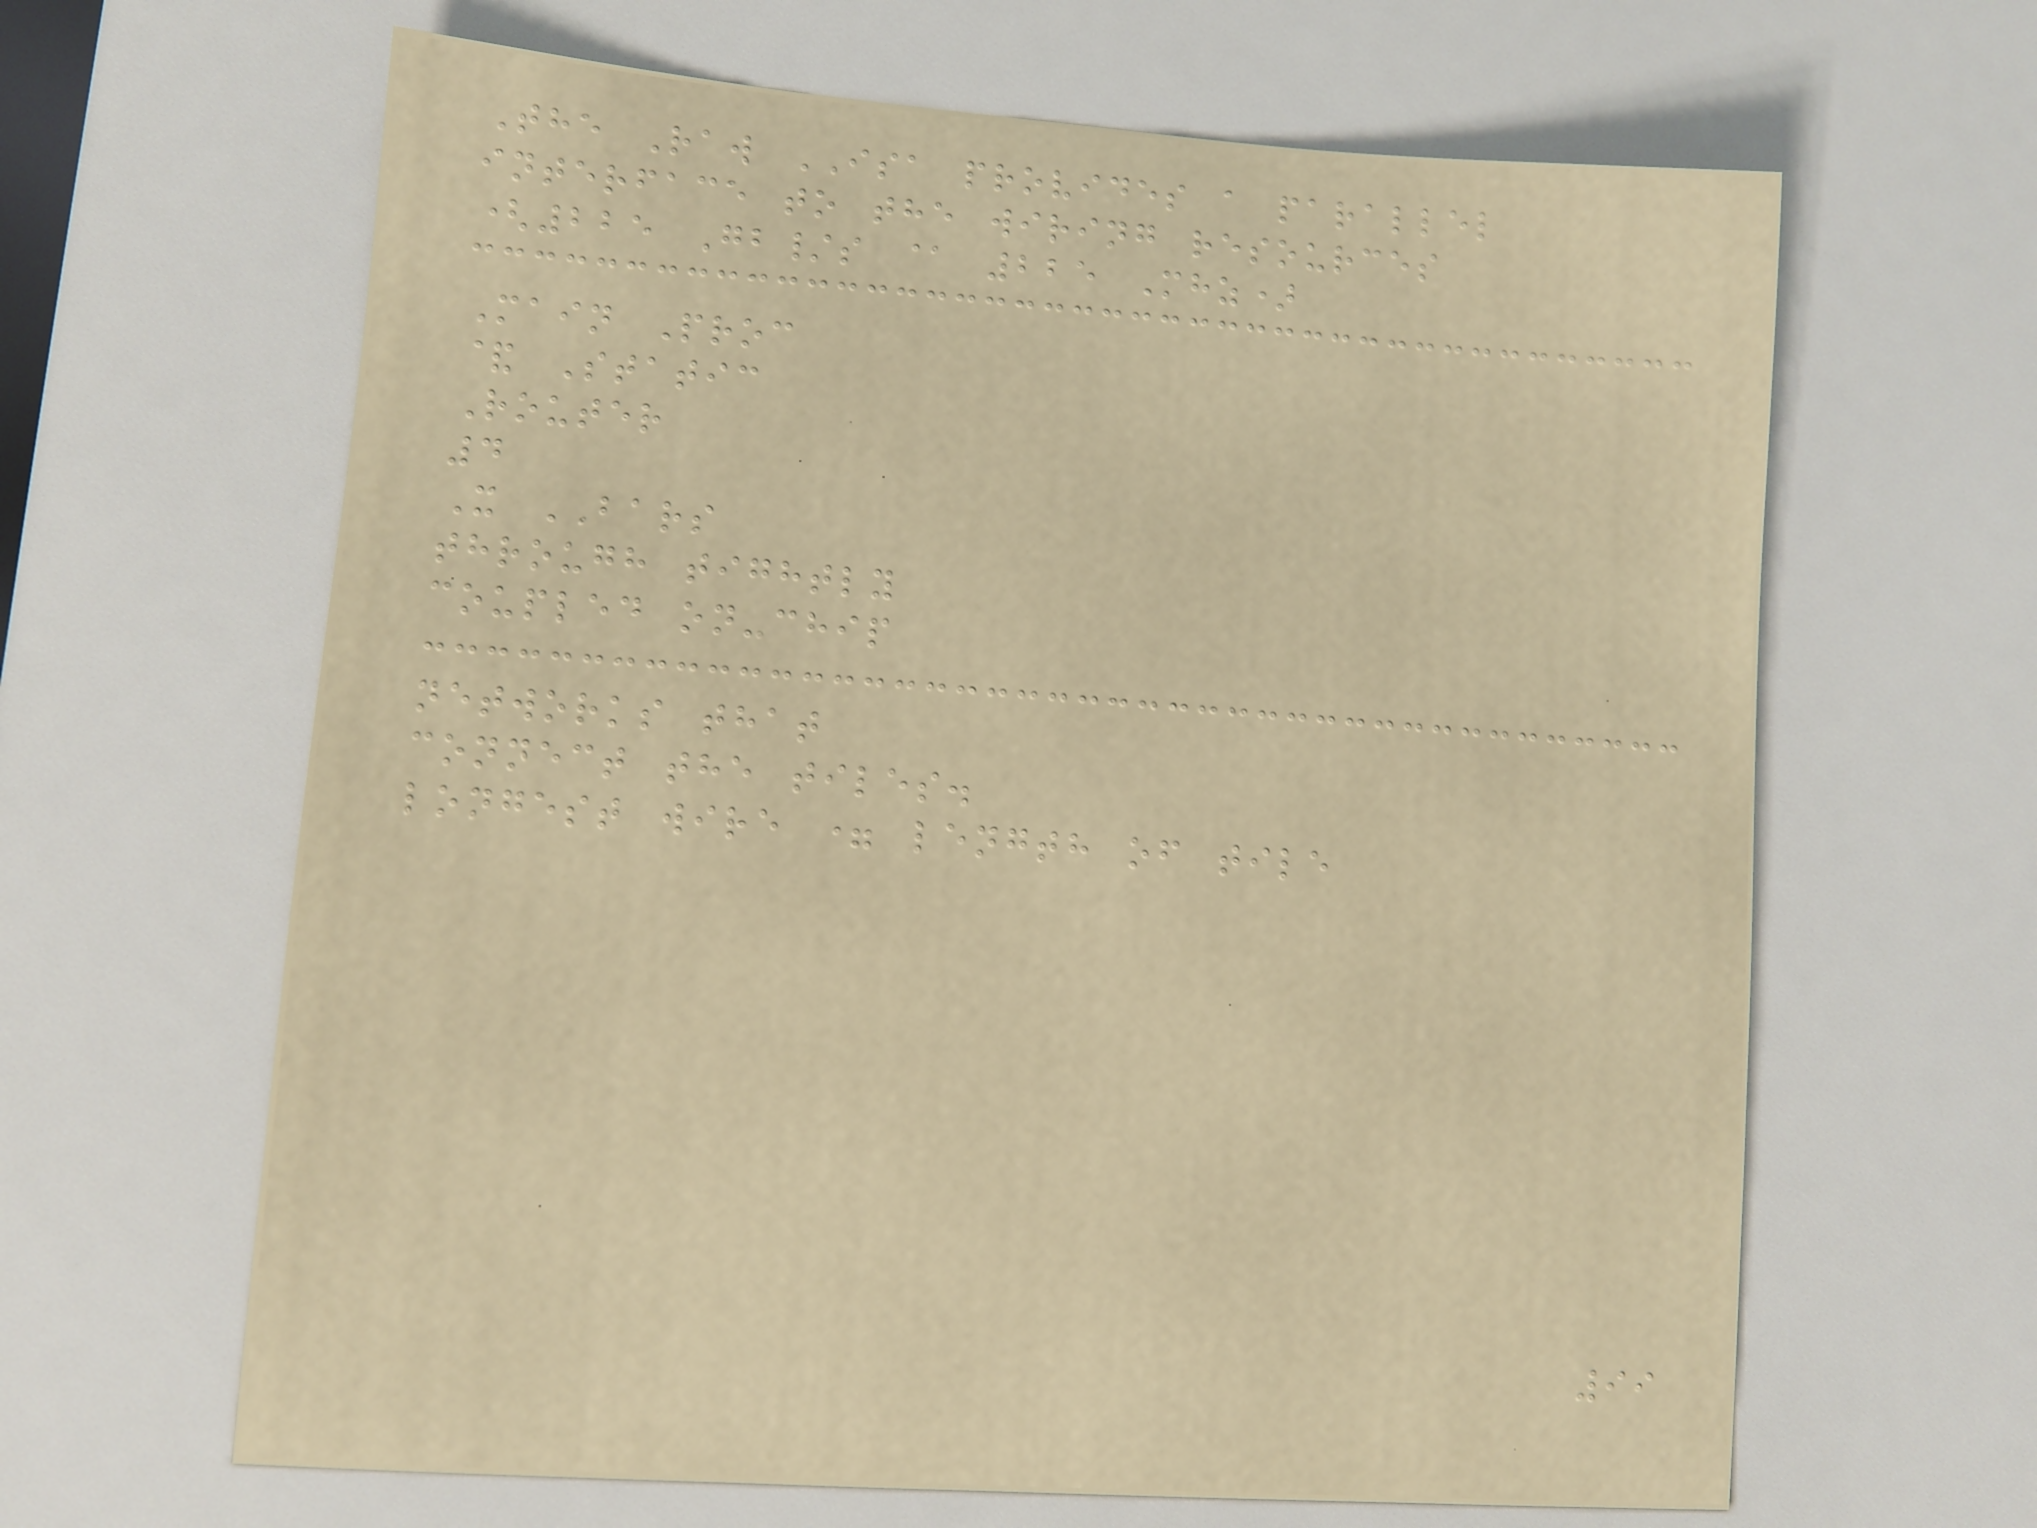The Raw ISA provides a parallel
interface to the wiring resources
(225 Gb/s @ 225 Mhz)
Main Proc
& Static
Router
4
X BARS
through tightly
coupled on-chip
networks that
connect the tiles.
longest wire = length of tile
99
